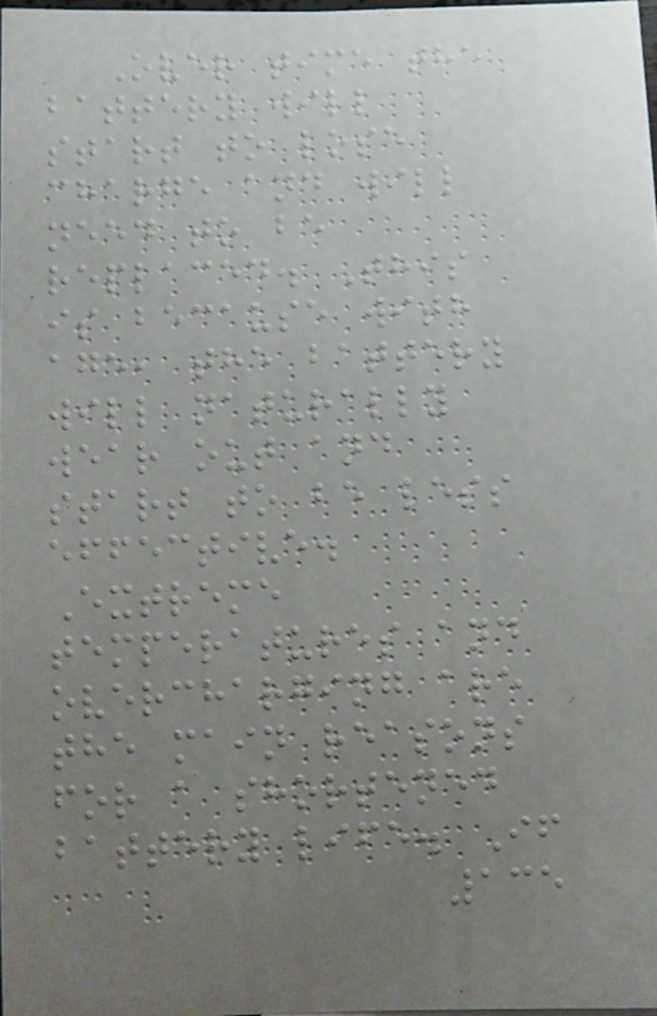Over time the
battery will
start to lose
charge and will
need to be
replaced. This
is because with
age, the battery
will naturally
wear out and
start to be less
effective.
Extreme
temperatures and
overcharging are
the main reasons
for a shortened
battery life. If
135
